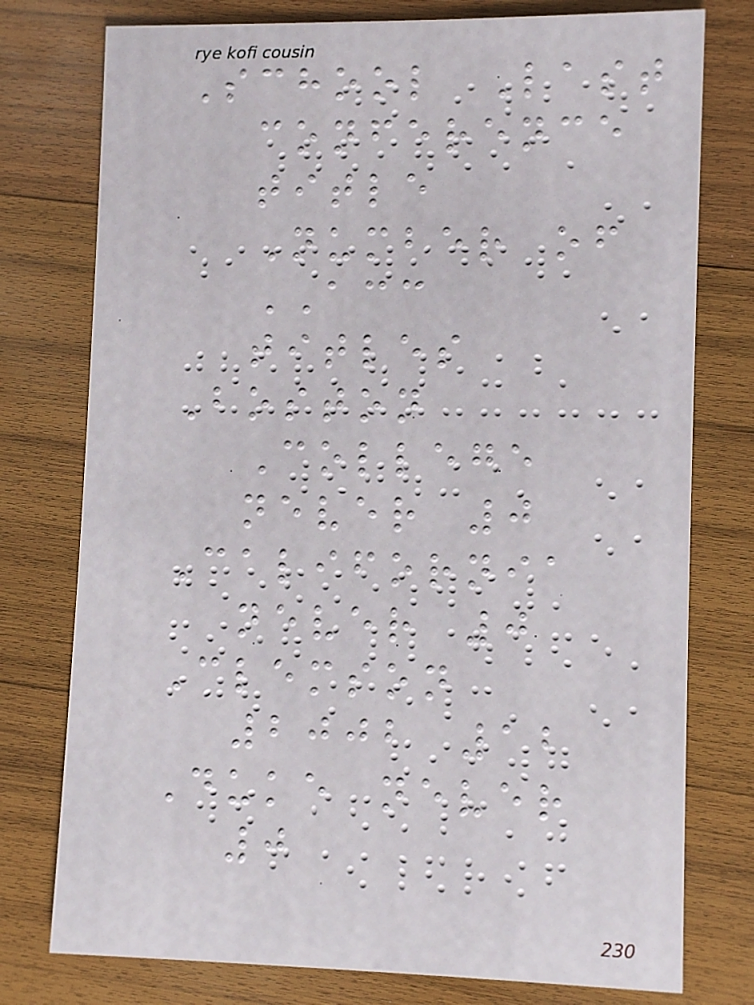School Last
conference
title
Number of
ACC
titles
Boston
College
never 0
California
never 0
Clemson
2002 12
Duke never
0
